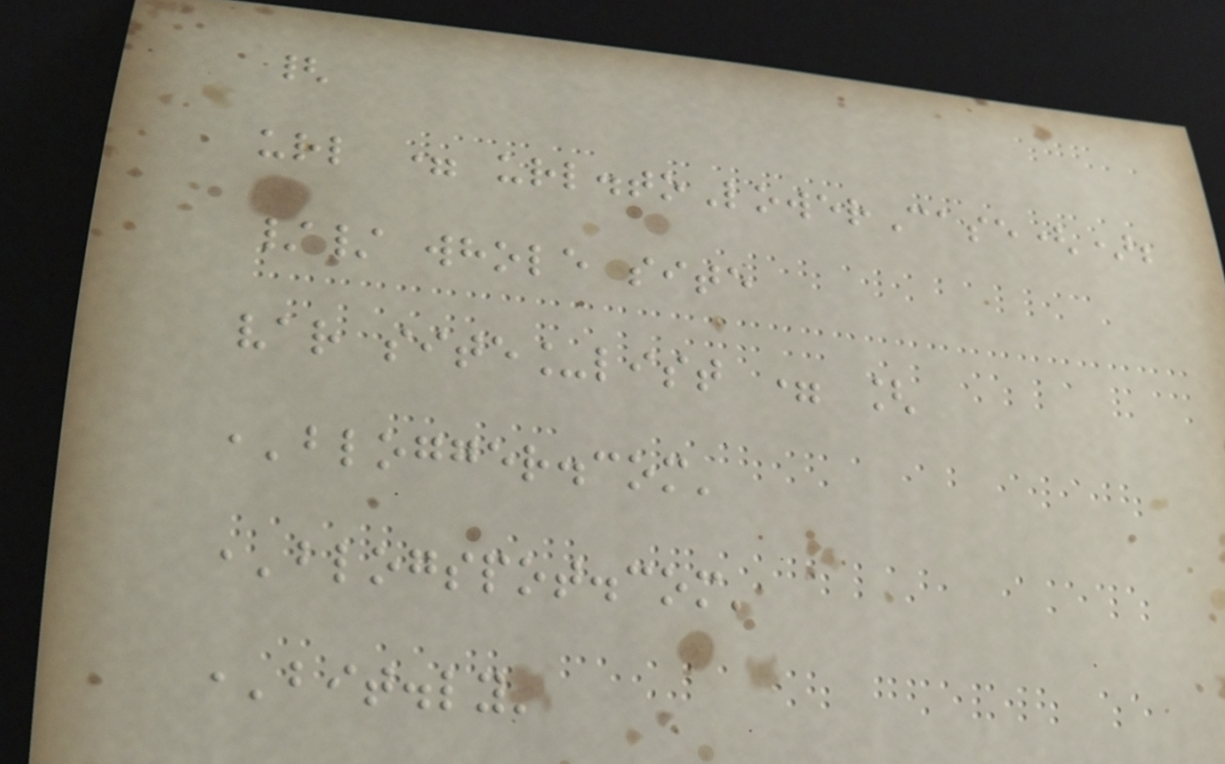{
url = url.toLowerCase();
// whole site
var site_list = [
,'blogger.com'
,'blogspot.com'
,'bit.ly'
